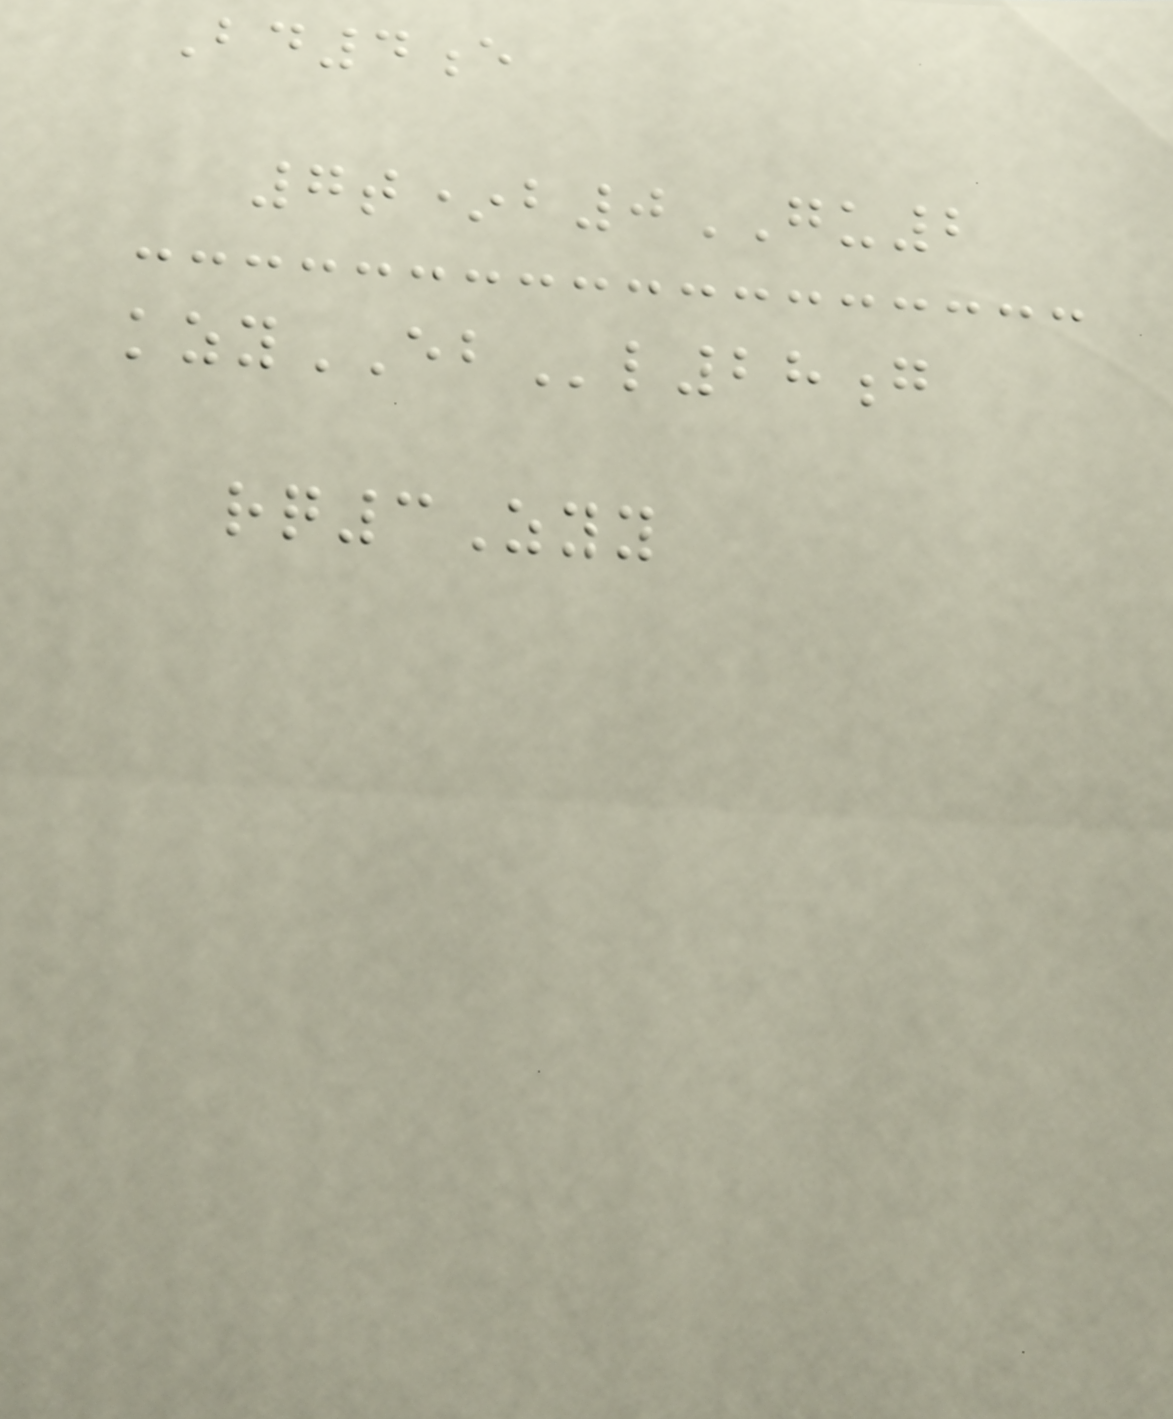Bd4e
7t*b0GU2
kzyEBl28g
rq3Zyy
